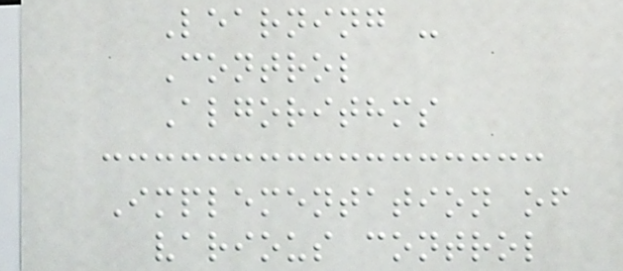Learning -
Control
Algorithms
Implementation of
various control
